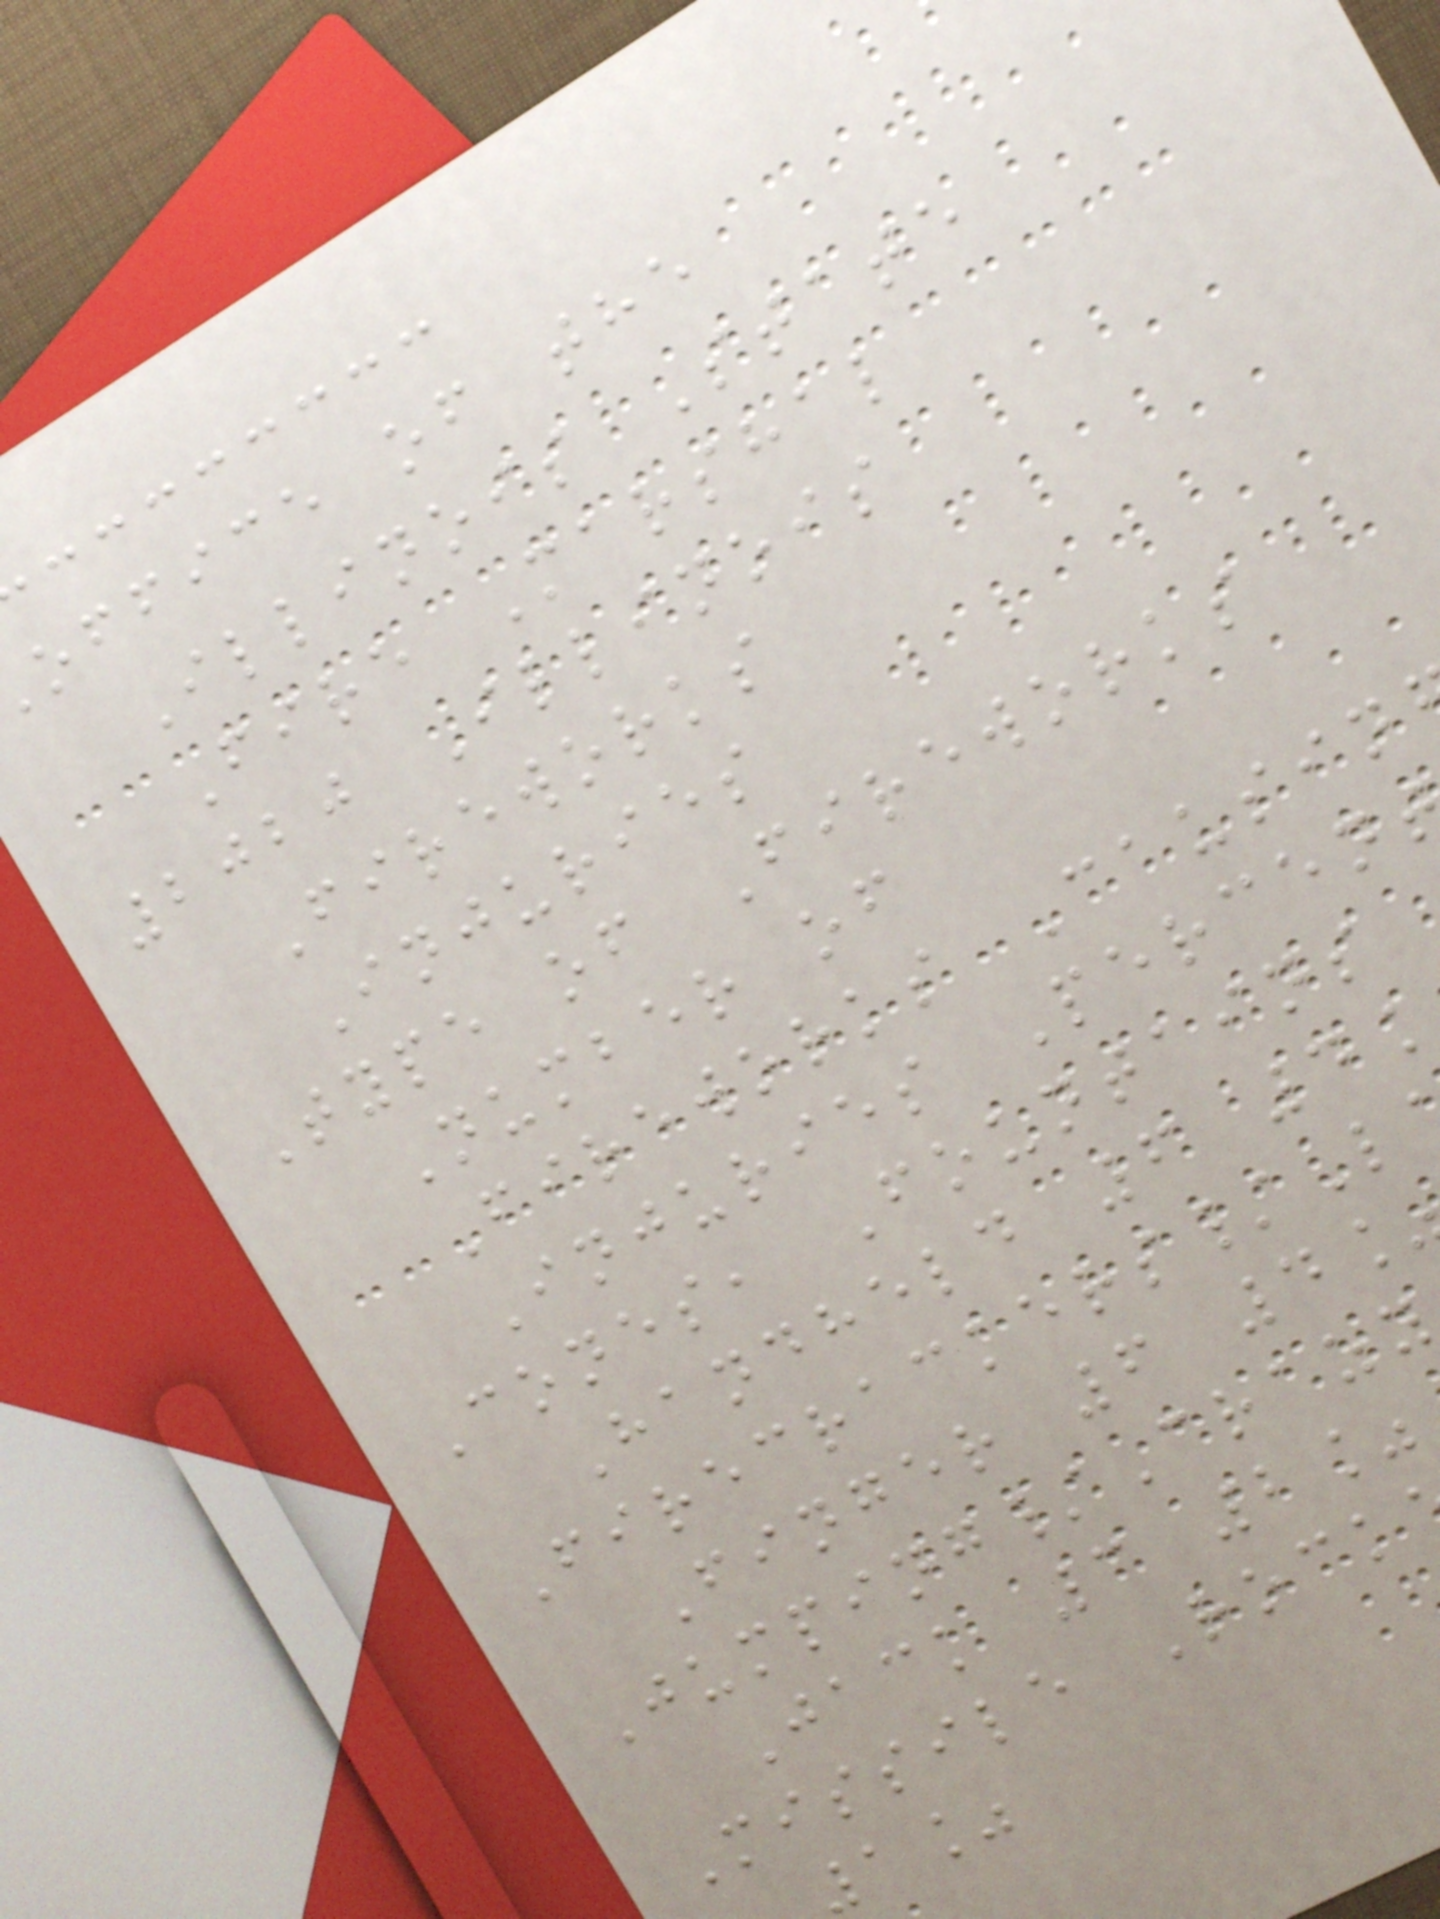office of the
Illinois State
Fire Marshal
2020 Illinois
Fireworks
Injuries
Type of Fireworks
Number of
Fireworks Causin
Injuries Percen
Cones, Fountains
Handheld 6 4
Firecrackers/L
Finger 6 4
Jumping/Crazy
Jack 3 2%
Missile Rock
1%
